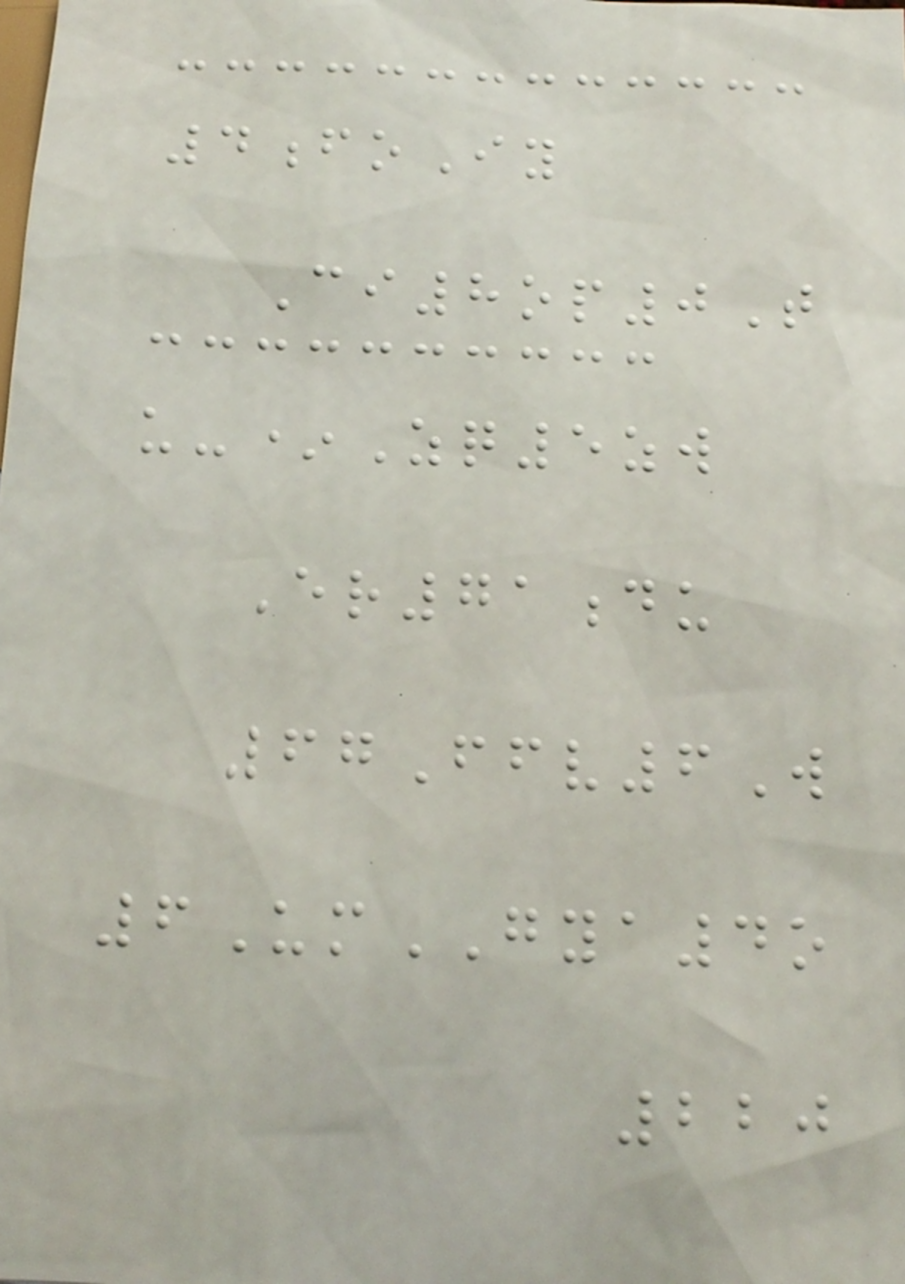4foIy
Ci8op0T
u-*Zq5zw
Er71du
67Ffv6W
6UmGYA4o
220
